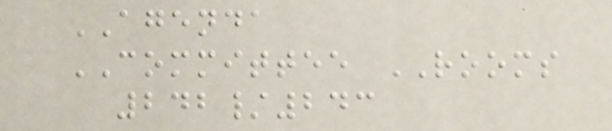AGENDA
COMMITTEE ROOMS
242/243
